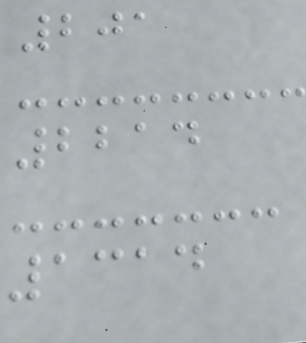201
2214
1314
